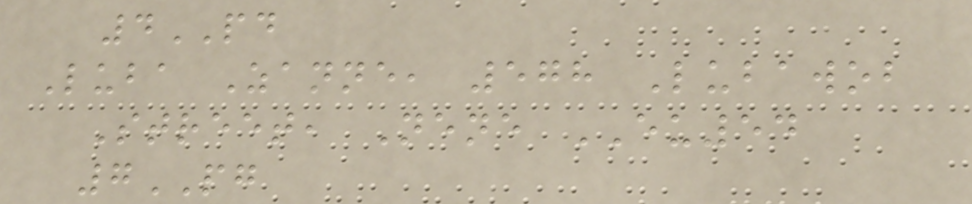4PD
Luba Zanne, 578 Lubawob
Street, Nene EU54
7PG
